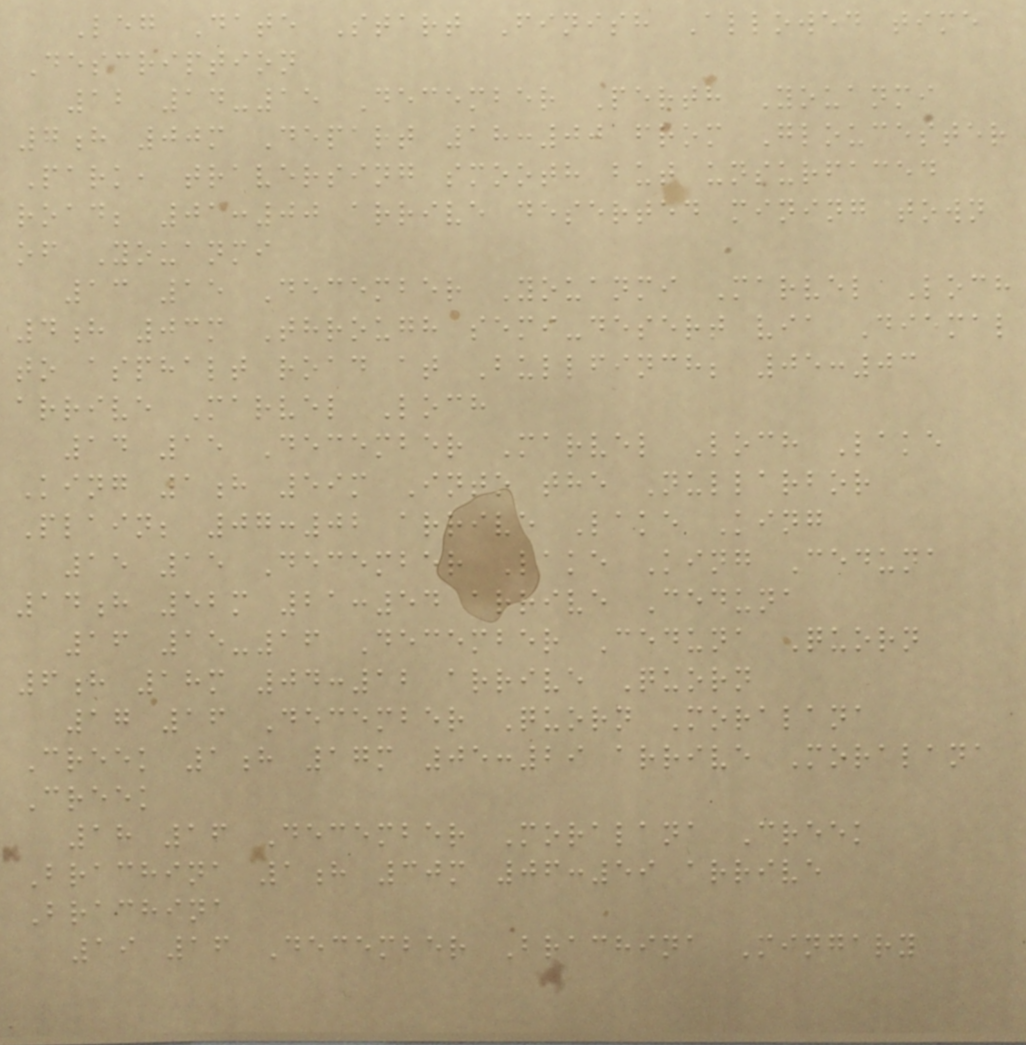Leg Date Start Finish Allowed time
Description
12 14-15 December Perth Youanmi
7h 00m Depart 18:00 from Gloucester
Park, traversing smooth but unsurfaced
road; 01:00 arrive deserted mining town
of Youanmi
13 15 December Youanmi Marvel Loch
4h 03m Through semi-desert via Diemal
to asphalt road at Bullfinch; 05:03
arrive Marvel Loch
14 15 December Marvel Loch Lake
King 1h 59m Into the Nullarbor
Plain; 07:02 arrive Lake King
15 15 December Lake King Ceduna
14h 52m 21:54 arrive Ceduna
16 15-16 December Ceduna Quorn
6h 18m 04:12 arrive Quorn
17 16 December Quorn Moralana
Creek 1h 17m 05:29 arrive Moralana
Creek
18 16 December Moralana Creek
Brachina 1h 30m 06:59 arrive
Brachina
19 16 December Brachina Mingary
